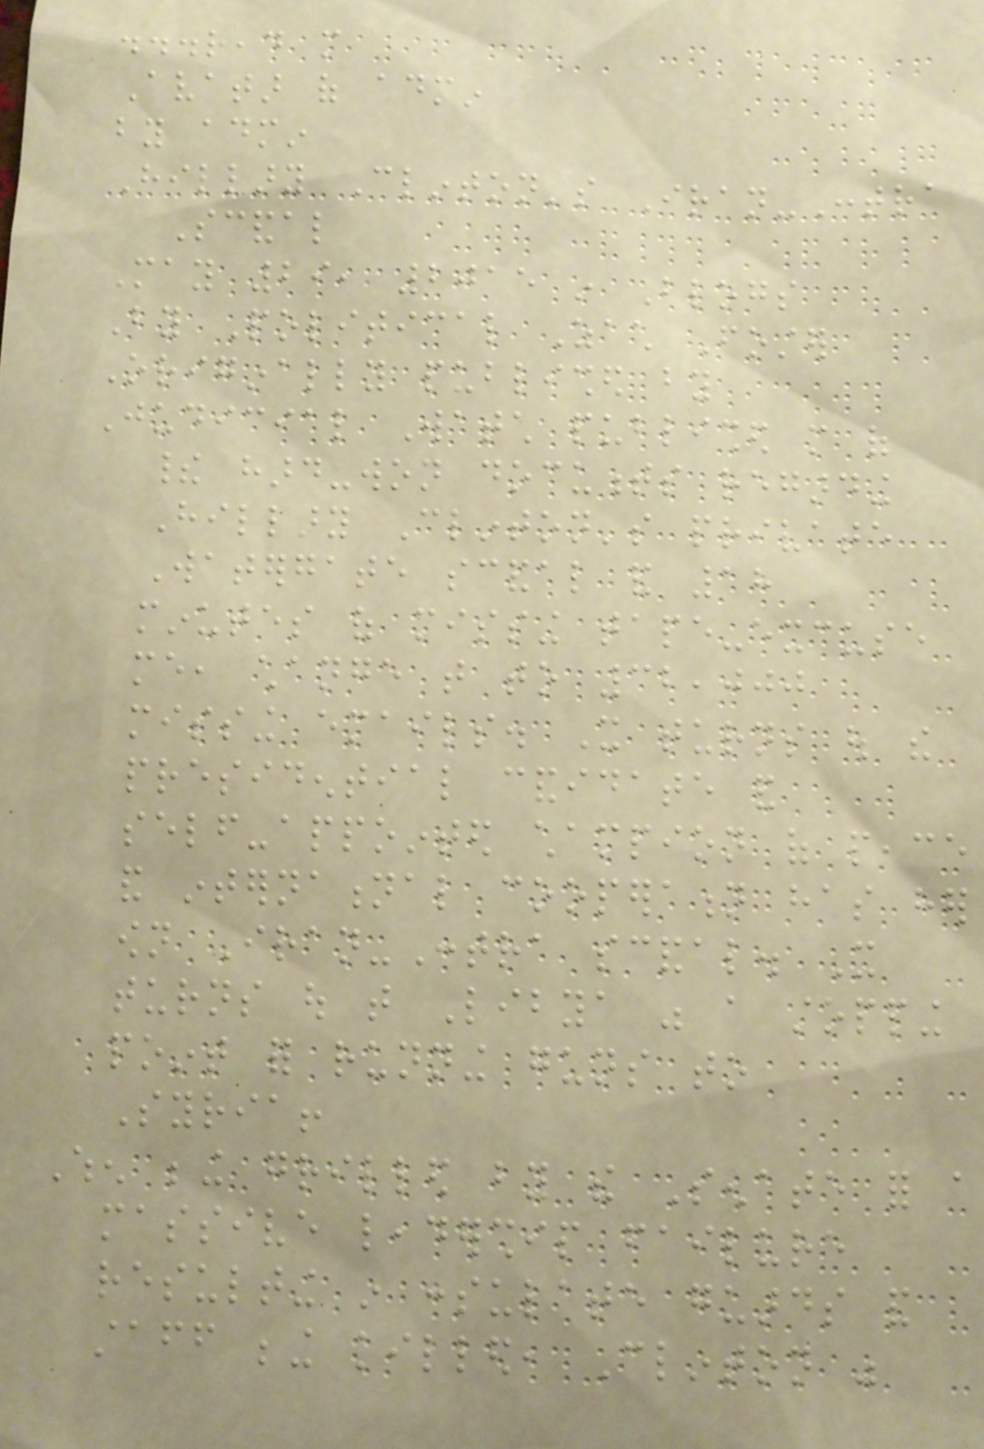...read more
Avatar of admin
by admin
Hillary Clinton's Iran-Contra
Scandal
May 29, 2015 in Blogs
By Political Zach Foster
Originally published by
Judicial Watch published more of
their hard-won documents regarding
Hillary Clinton's private
Watergate scandal and 18
minutes of missing tape-excuse
me, change that to 32,000
missing emails. It turns out the
presidential candidate and
self-appointed champion of peace
and international cooperation has her
own Iran-Contra scandal. It
turns out that Libya was a stopping
point for running guns to
Syria!
When being grilled by the Senate for a
massive leadership failure
resulting in consulate guards and
staff being killed, Clinton was
